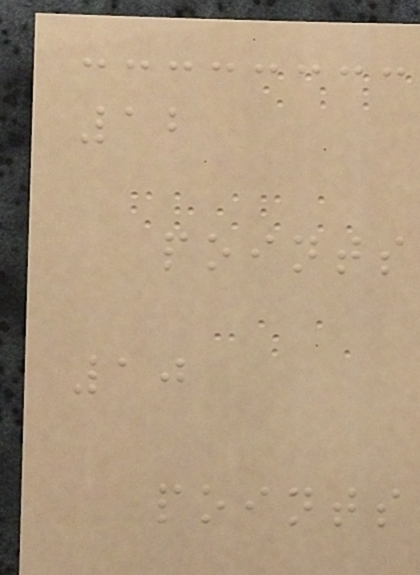12
points
10
points
